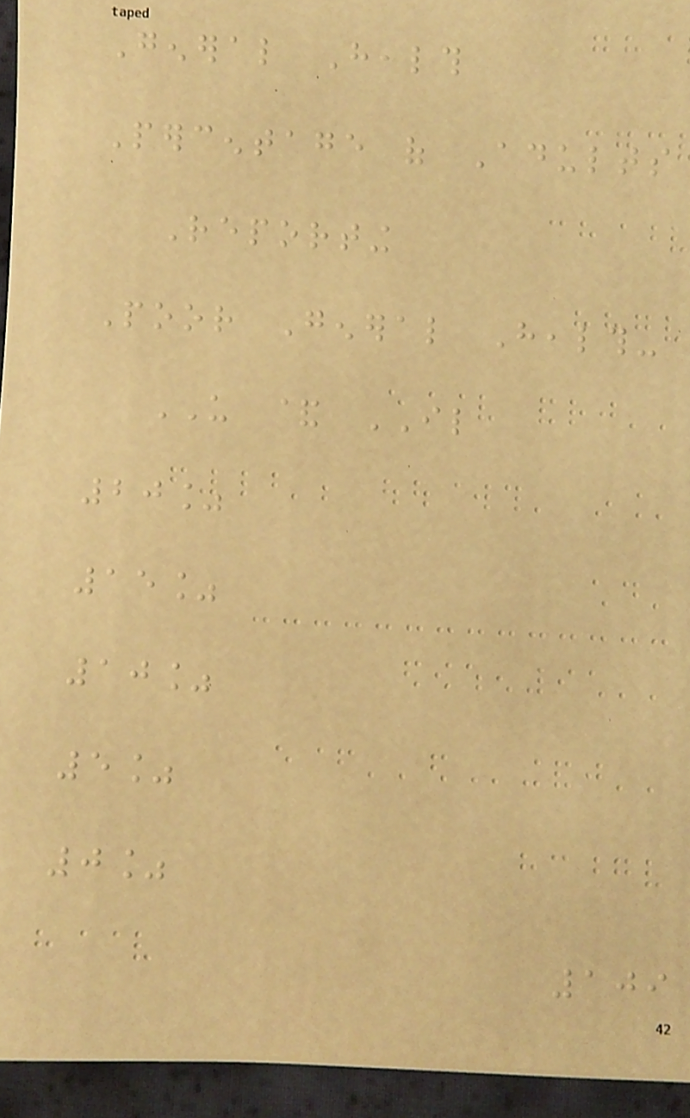General Health
Percentage of Adults
Reporting
Poor General Health-
US & IL
20%
15%
10%
5%
0%
109
